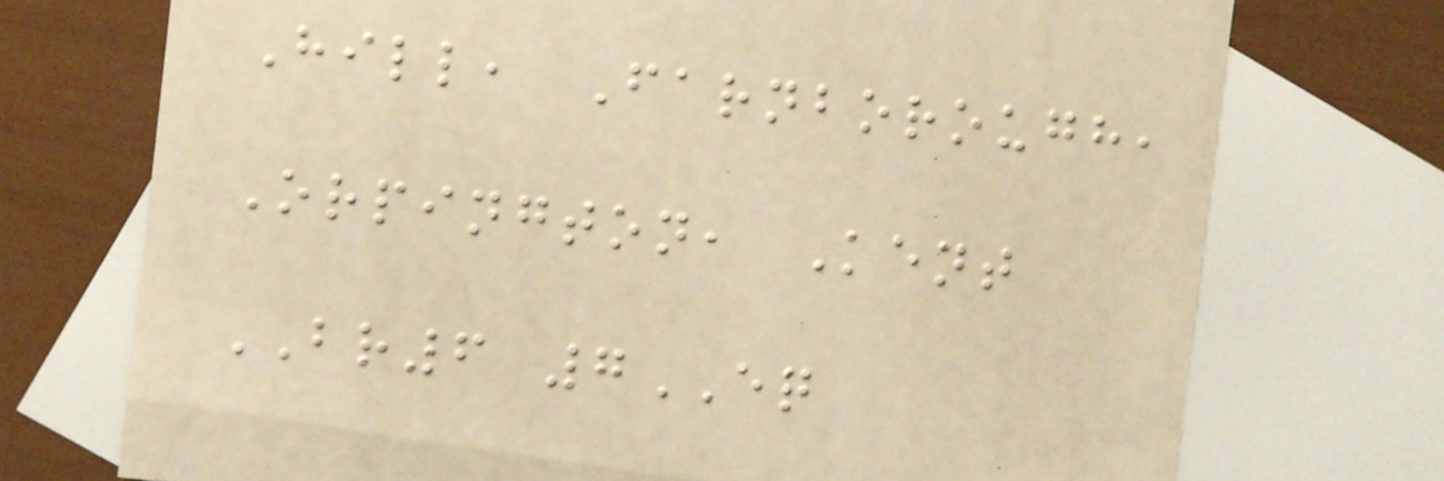Hill, Farnborough,
Orpington, Kent
BR6 7EQ
